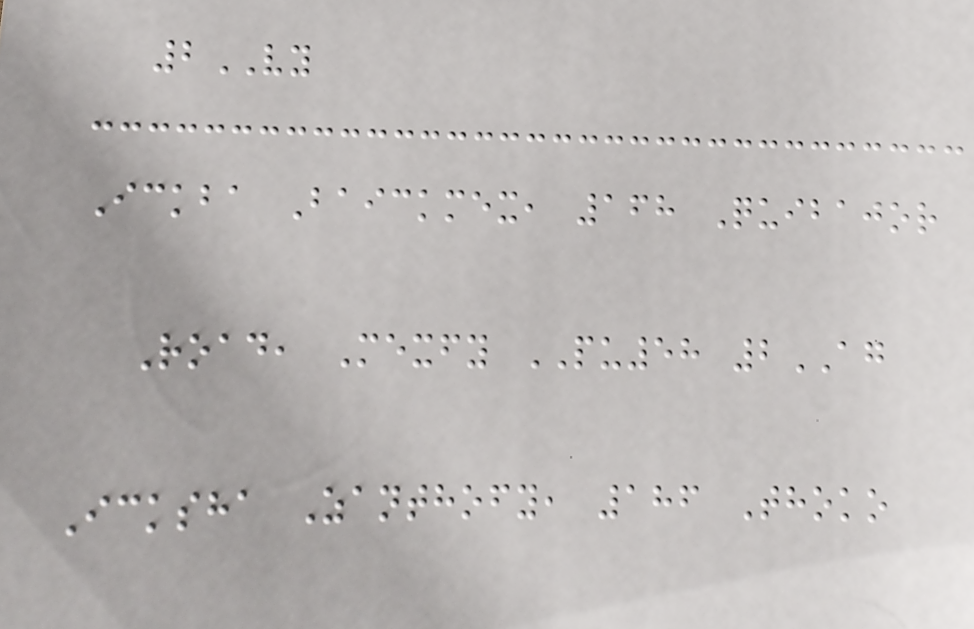2VY
Ickba Baickmex, 168 Quibajor
Road, Mexfy PU58 2AG
Icksha Zanthofy, 186 Thoko
